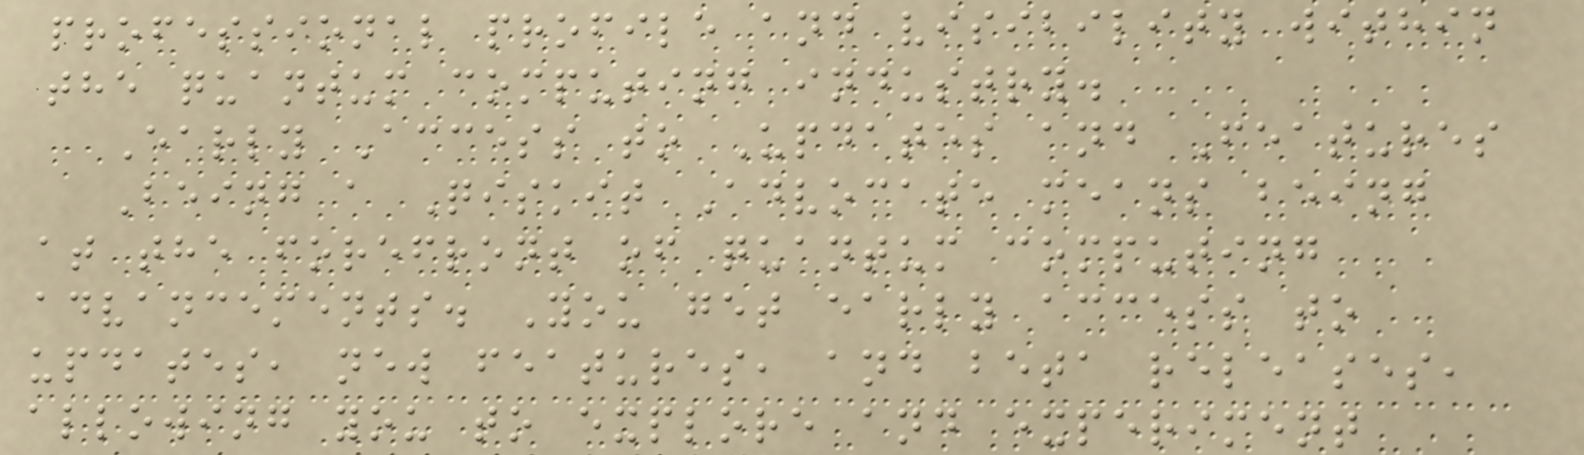professional profile and visibility within
the quantum computing industry.
Early Access to Updates and Features
Being a Qiskit Advocate means being
at the forefront of quantum computing
advancements. You get early access to
updates, new features, and beta releases,
allowing you to explore and experiment
